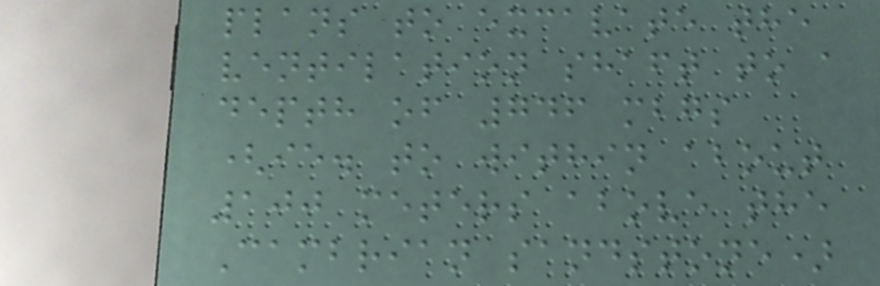plans to excavate the
ventilation shaft to a
depth of 746 mbgs
(ie. to within about
100 meters above the
Cambrian sandstone)
